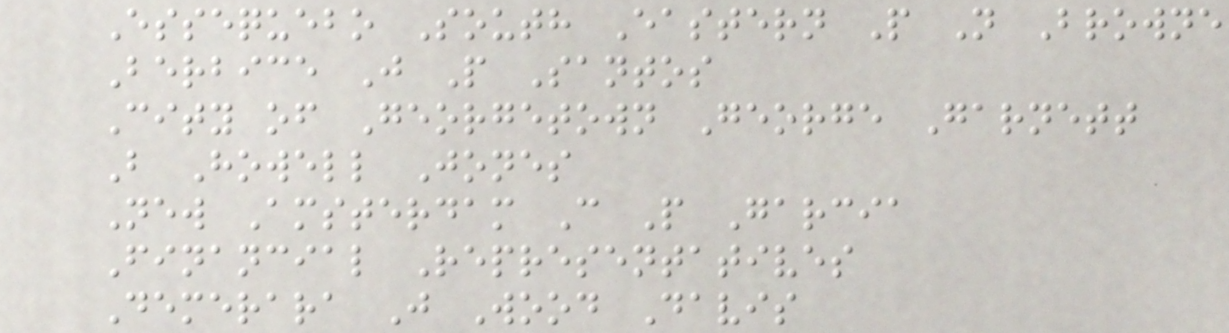Essequebo South Eastern P N Browne
Berbice J P Santos
City of Georgetown George Garnett
B Howell Jones
New Amsterdam C P Garcia
Financial Representatives
Demerara J Wood Davis
